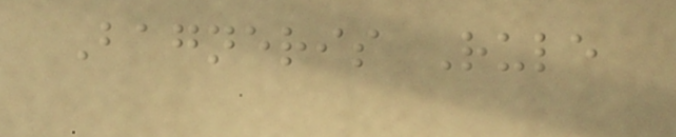Bagneris Rule
